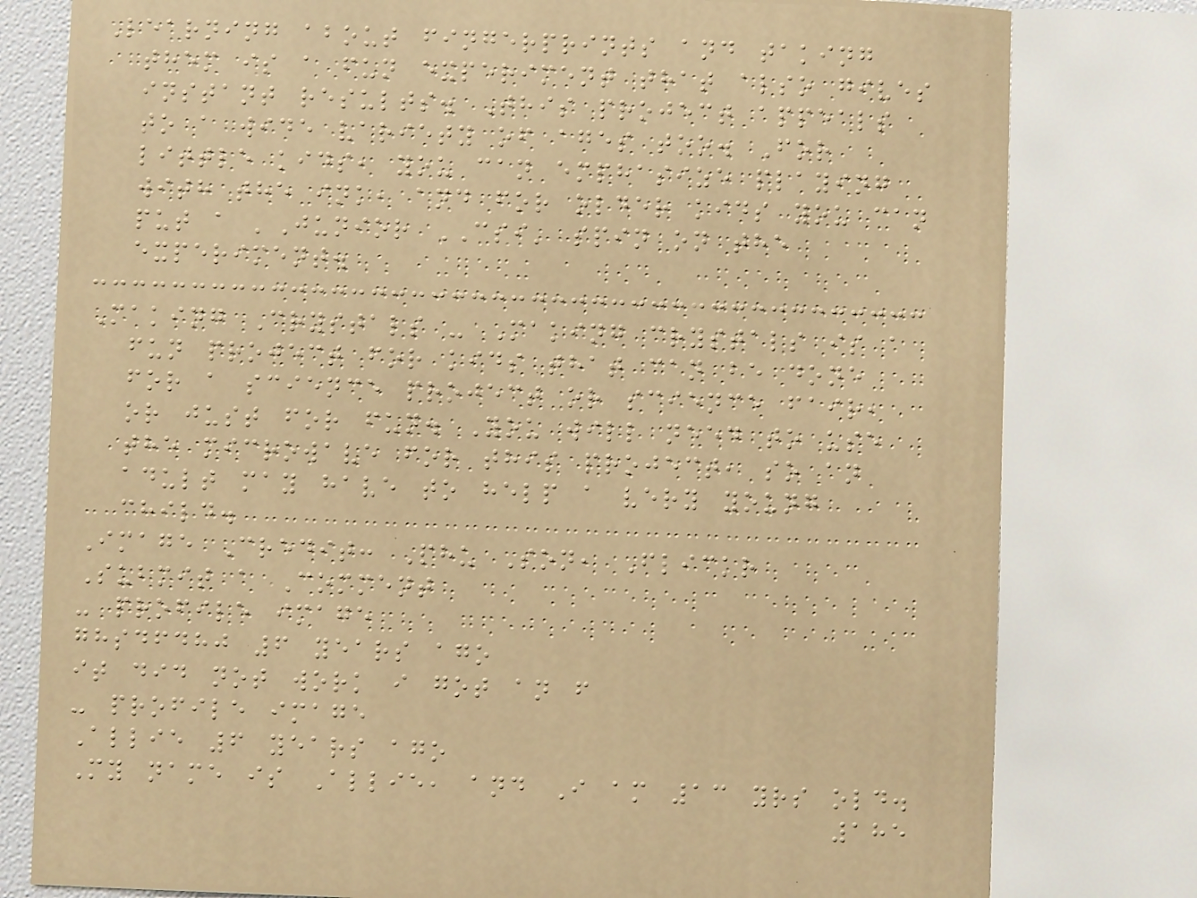Learning about fingerprints and taking
them is a fun experiment that also gives
instant results. This project appeals
to a wide variety of ages too. For
little kids, you can emphasize playing
with the ink, and for older kids you can
put a 'Junior CSI' spin on the
experiment.
Making Crystals - Making crystals is a
fun project for kids that can be done
for a science project or science fair,
or just for fun. You will need to use
the microwave for this project, so an
adult may have to help a very young
child.
Image Credit: Phu Son, Flickr
Submit a Comment
- profile image
ghsdfdhj 6 years ago
it did not work i got an f
- profile image
Allie 6 years ago
My name is Allie, and I am 13 yrs old.
185
